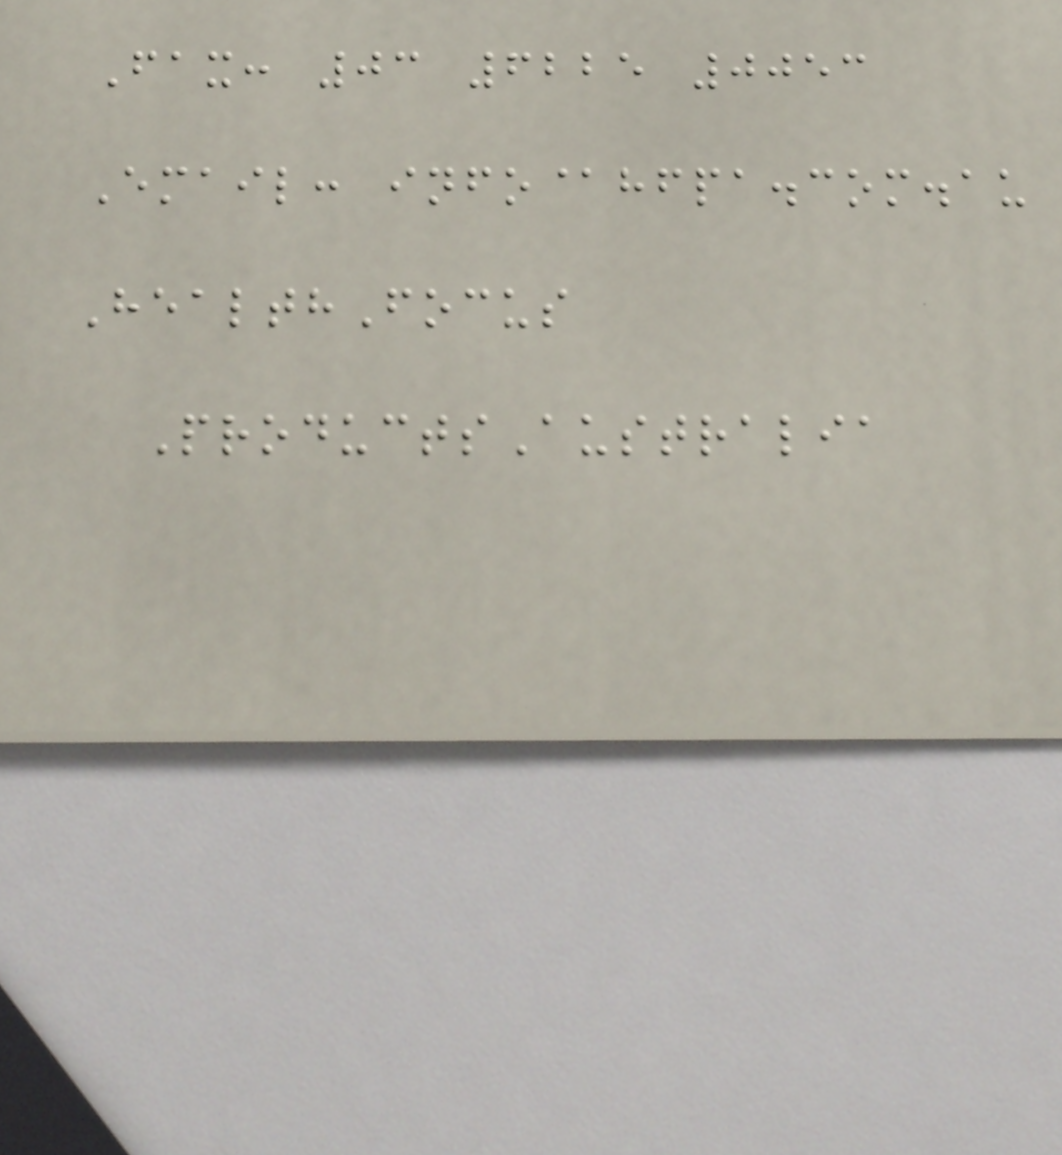Fax: 03 6225 0053
Email: info@hfpa.com.au
HealthFocus
ProductsAustralia
